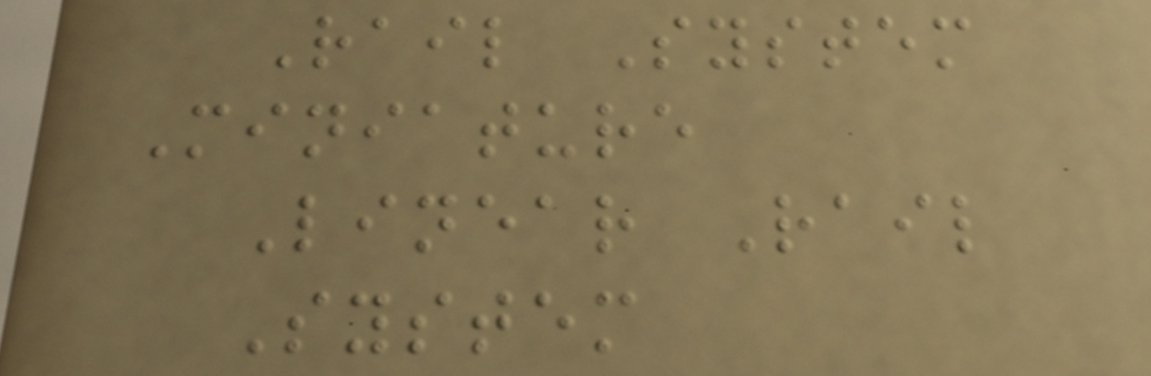Rail System
Miniature
Linear Rail
System
